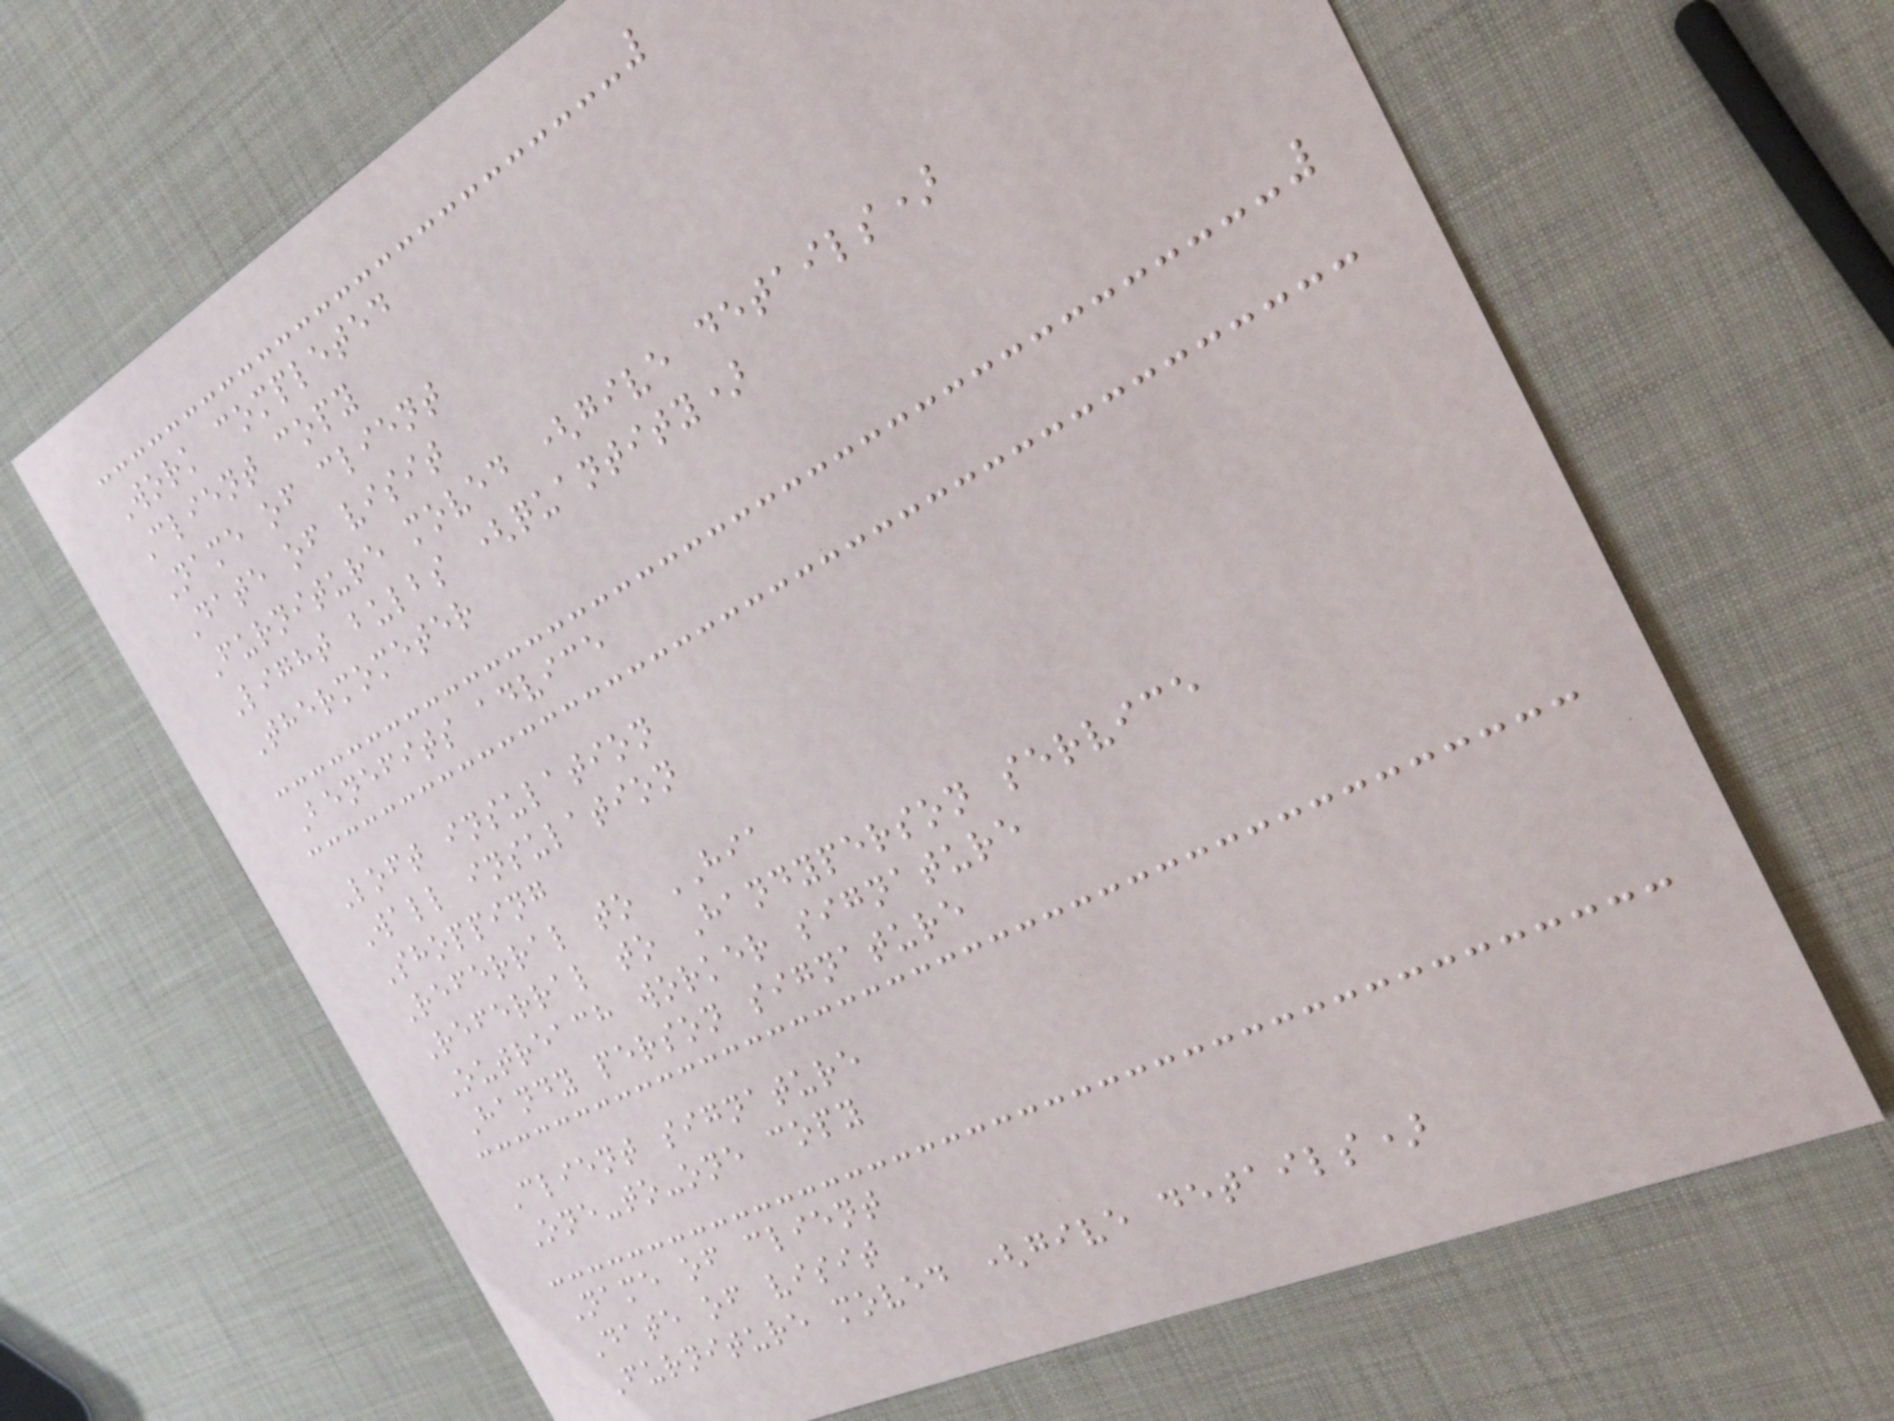Work completed
Client copy
Name of client
Date of visit
Furniture moved (give details)
Light bulbs (quantity)
Thermometer
Benefits advice
Loft insulation
Wall insulation
Shopping
Referral to HIA
Referral to Handyperson service
Outreach worker signature
Handy person signature
Client signature
One-to-one copy
Name of client
Date of visit
Furniture moved (give details)
